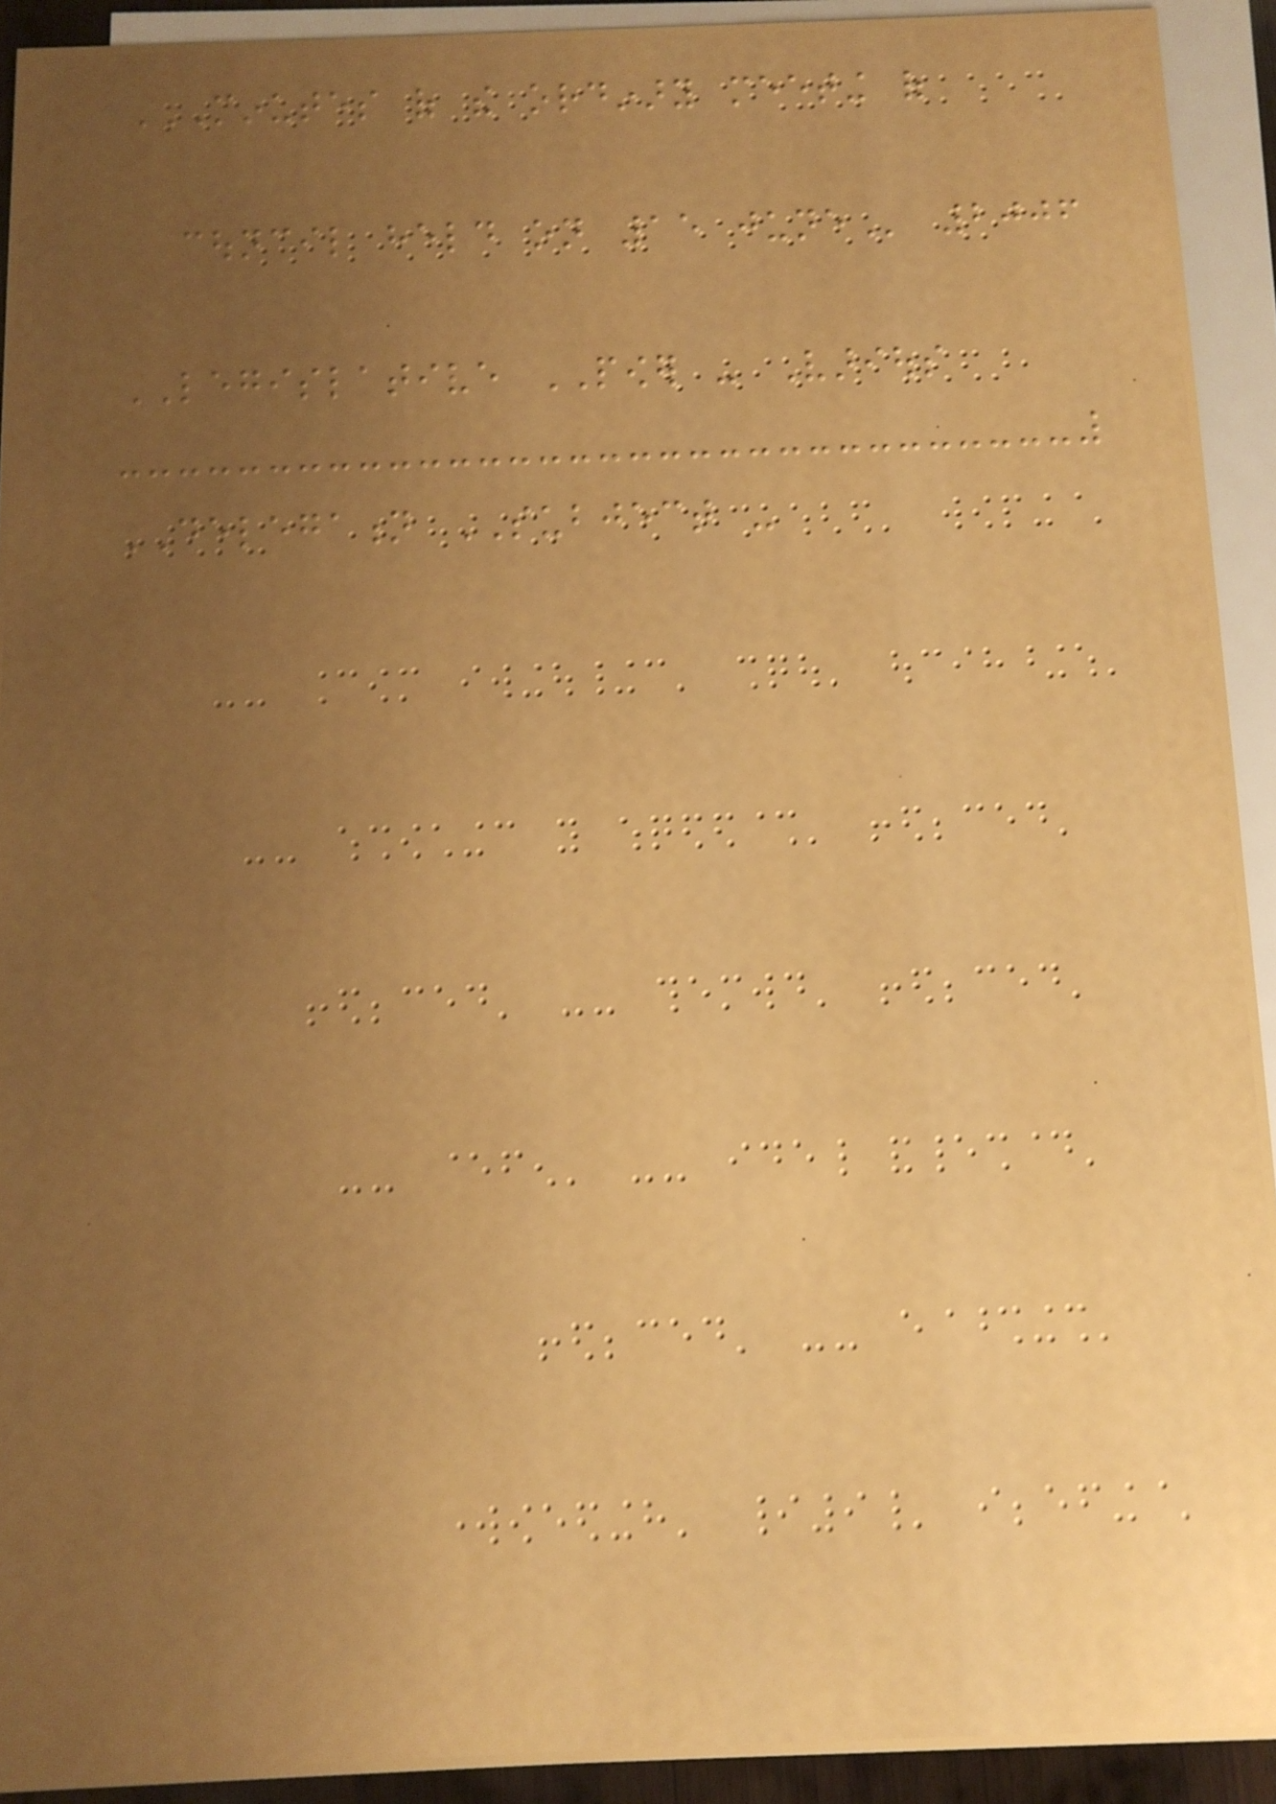MINUTES OF THE ORDINARY MEETING OF
COUNCIL HELD ON 15 JUNE 2006
LEGISLATIVE POWER - Various
DELEGATION SUBJECT -
